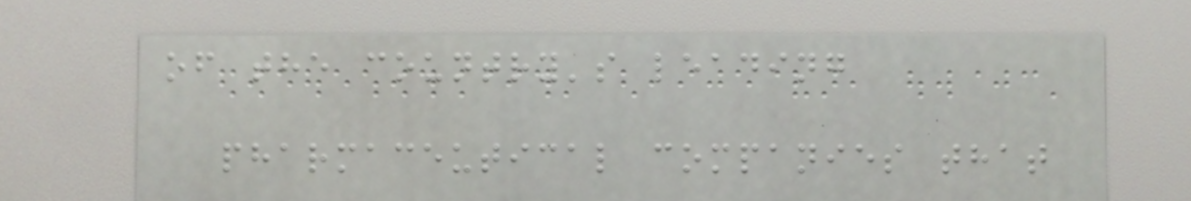of the country's leading
pharmaceutical companies that
